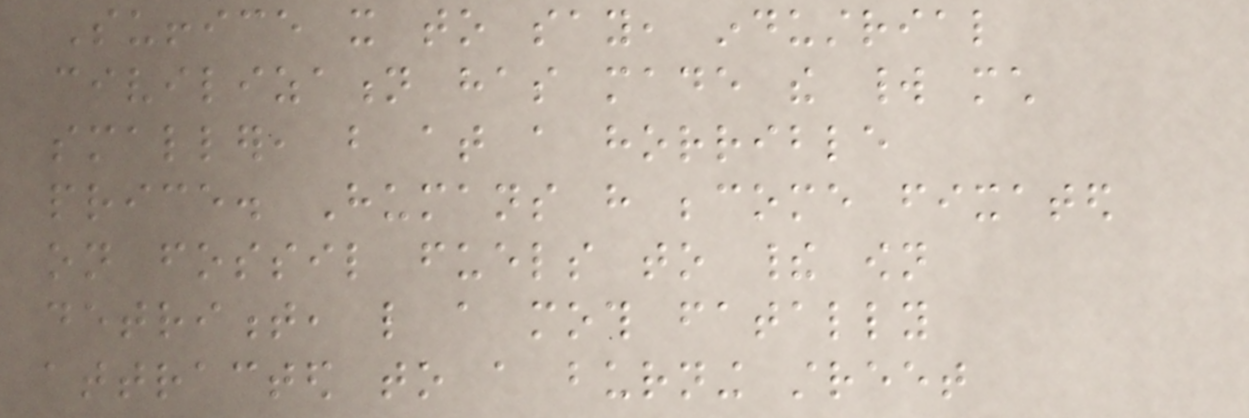Suffice it to say, industrial
civilization has made the world much
smaller, but at a horrible
price. Humans have become fixated
on fossil fuels to their own
detriment, like a moth fatally
attracted to a burning street
